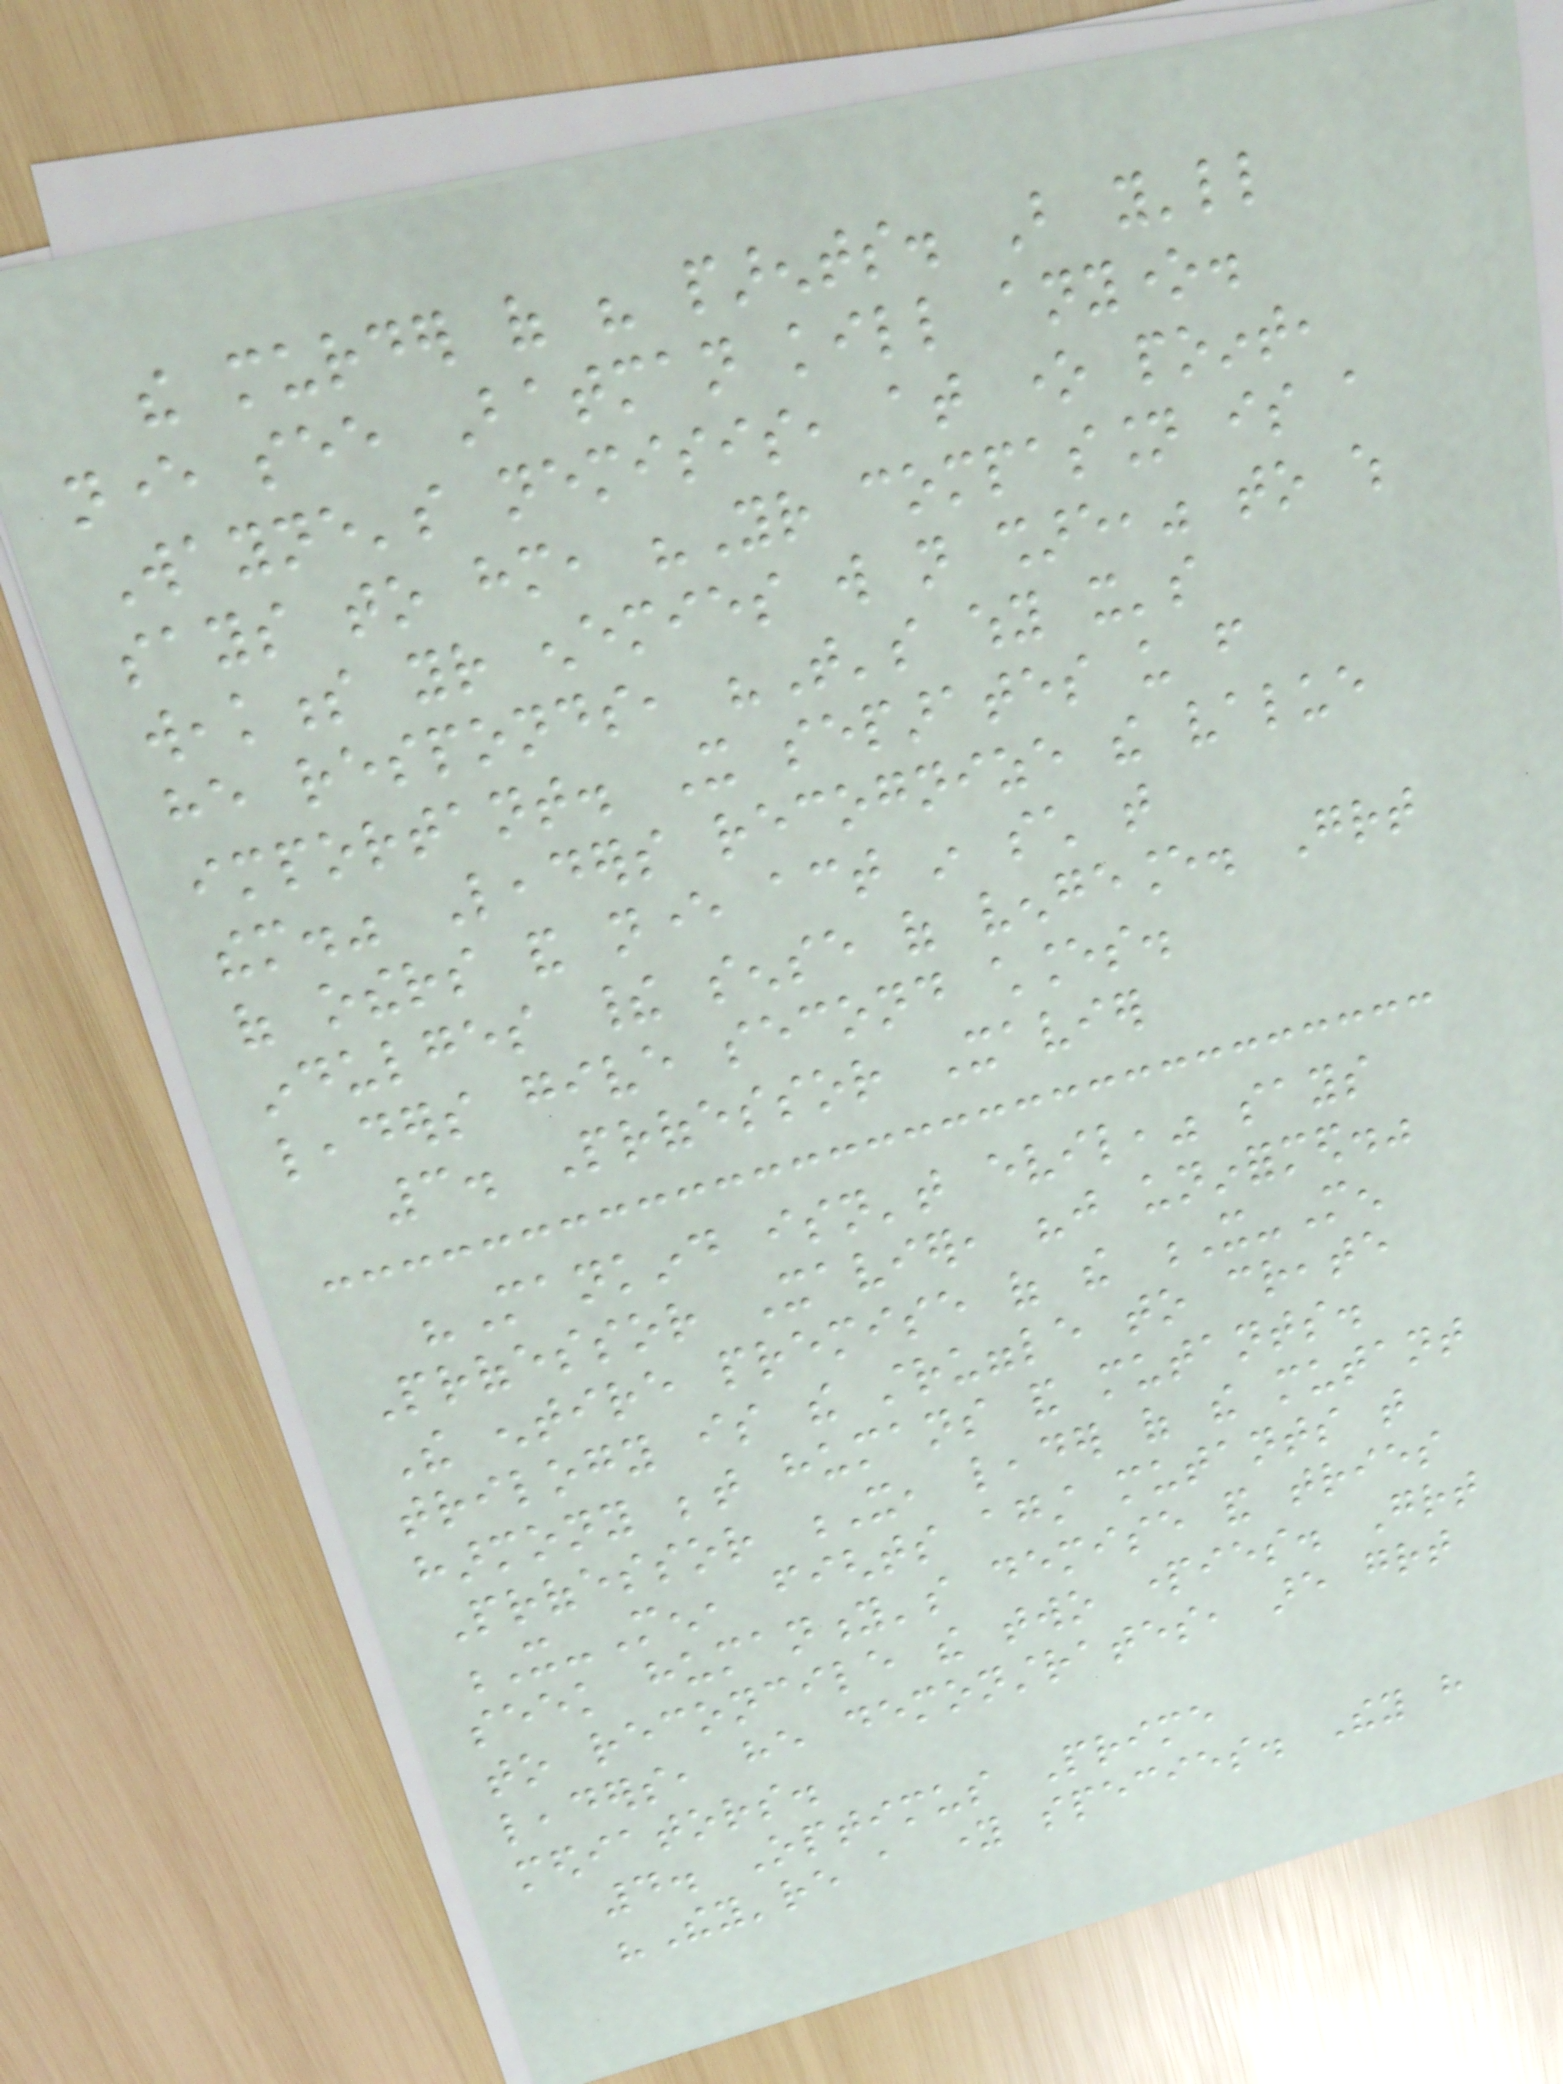the murder of his parents. But you'll
never see Batman kill anyone.
Wayne's nemisis, at one point,
says to him, "Your compassion is a
weakness your enemies will not share," to which
he responds, "That's why it's
important. It separates us from
them." Leaders recognize the value
of others and never act in such that
indulges their sense of vengeance. Great
leaders give second chances.
3. Professor Xavier
"Mankind isn't evil," says
Professor Xavier, "just uninformed."
The entire premise of the X-Men
trilogy is the struggle to create
harmony between humans and mutants.
Professor X, leader of the mutant
X-Men, fights against mutants that
seek humanity's demise and tries
to reconcile the two parties. Great
leaders, he demonstrates, are great
mediators.
4. Optimus Prime
"They're a young species. They have
